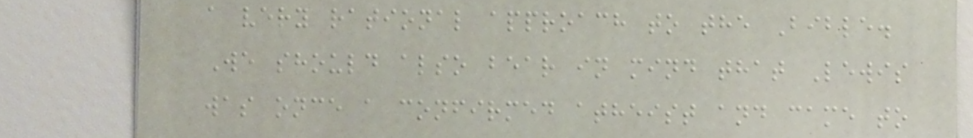a very rational approach to the Bible.
We should also bear in mind that Lewis
was once a confirmed atheist and came to
